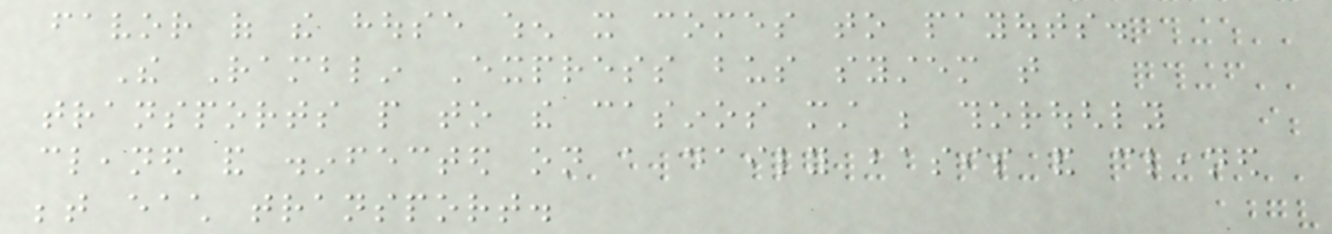favor of the house when it comes to payouts.
The Ramblin Express bus system that
transports people to the casinos must be thoroughly
cleaned and disinfected on a daily basis and cleaned
between each transport.
